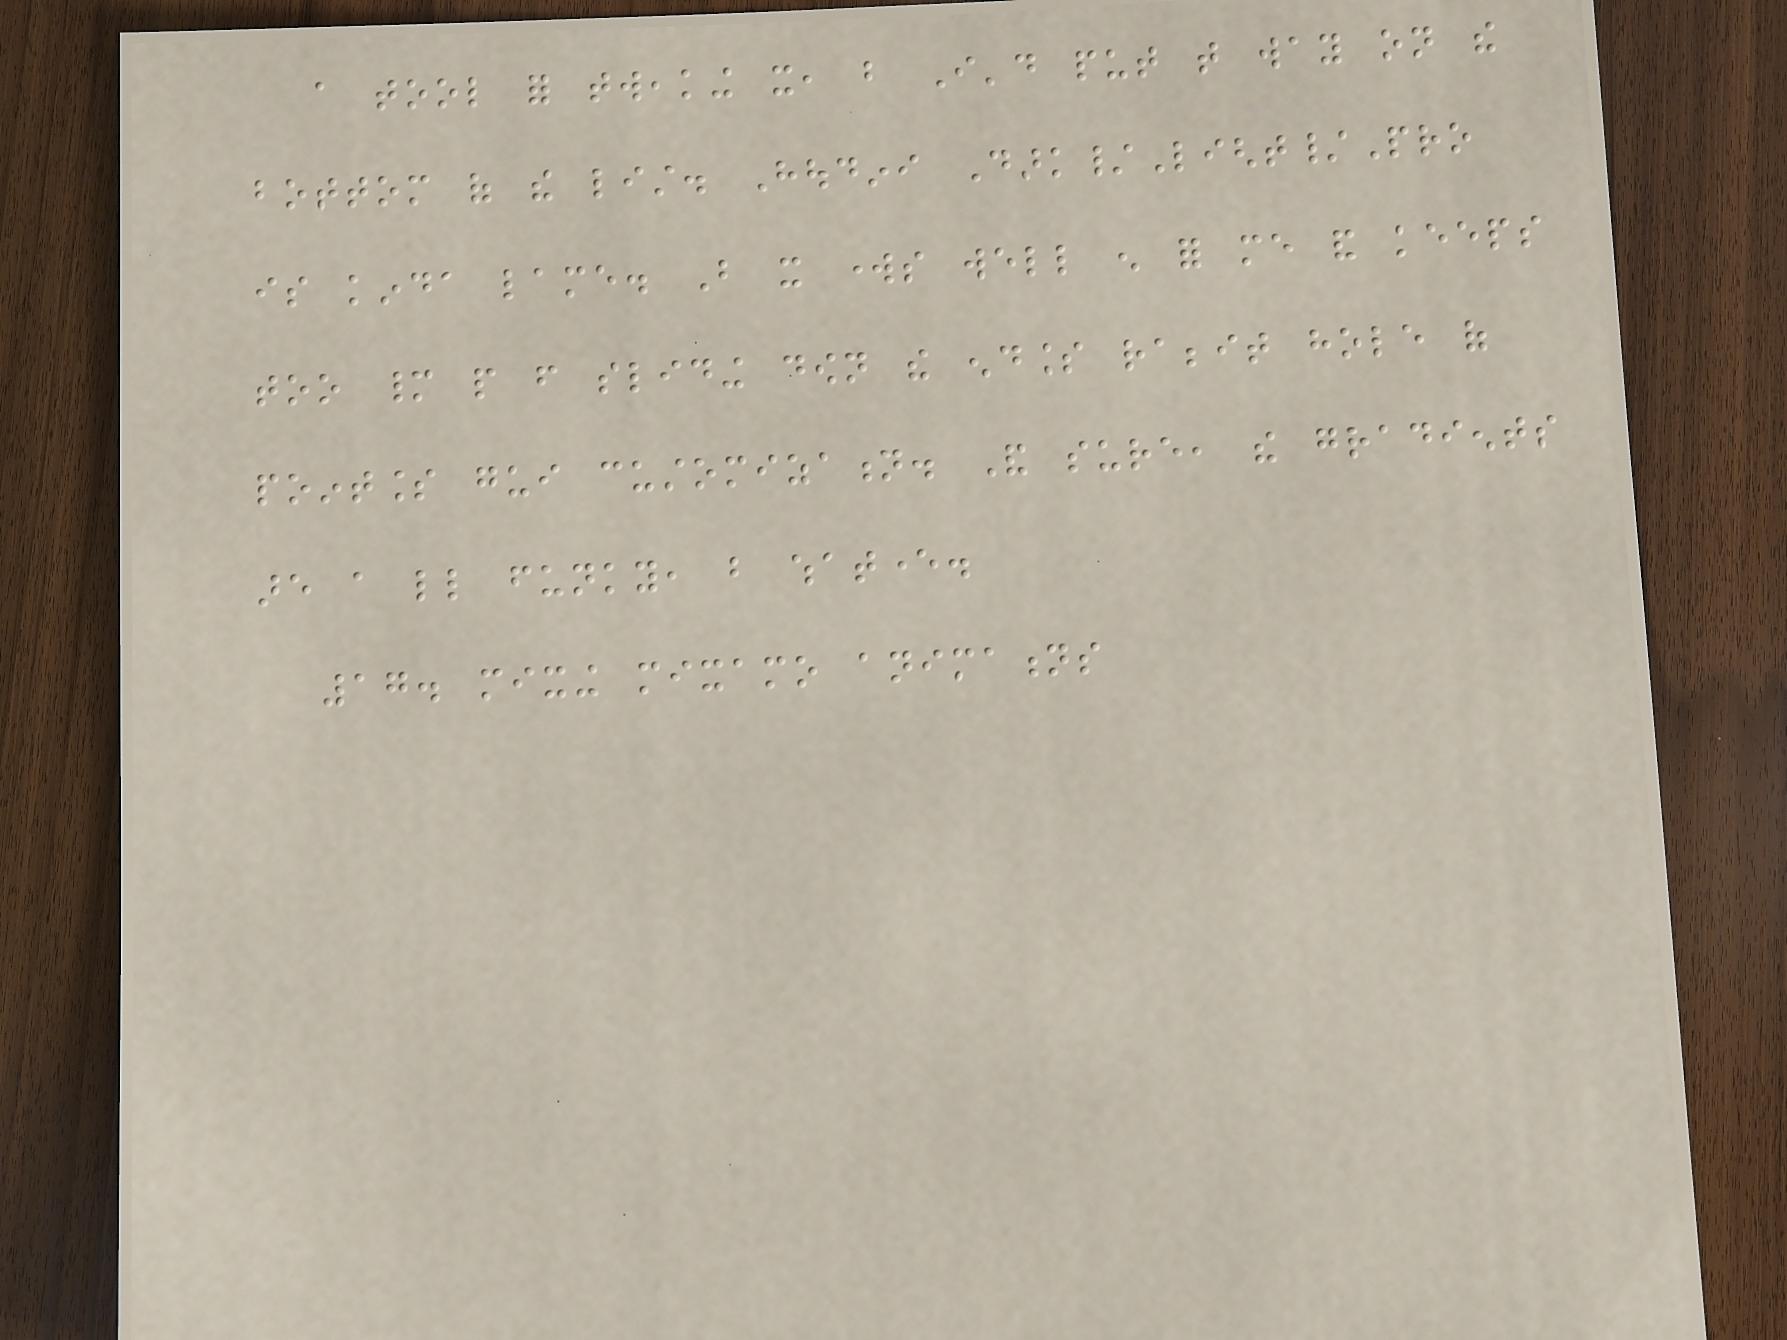a tool for tweaking it, but I'd put that way on the
bottom of the list. Houdini Dark/Light/Pro
is kinda lame. But it works well enough for me and keeps
too many people from sliding down the endless rabbit hole of
pointless gui customization. And sure, the gradients
are a little funky, but whatever.
17. mixing mixamo animations
